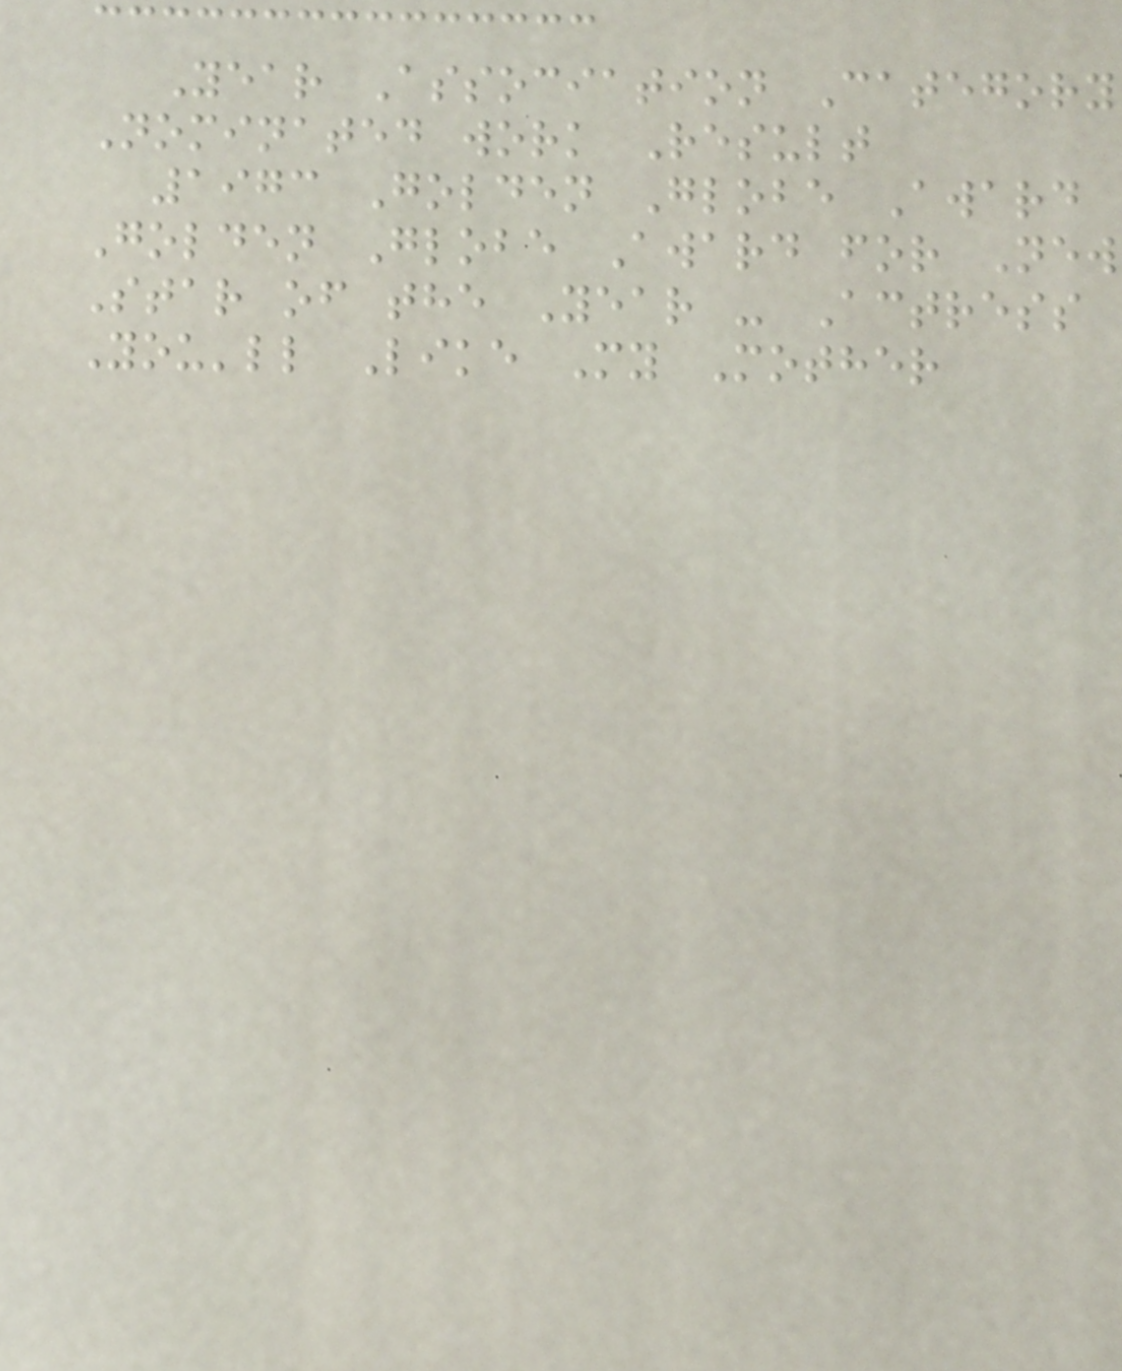Year Association Category
Nominated work Result
1973 Golden Globe Award
Golden Globe Award for New
Star of the Year - Actress
You'll Like My Mother
